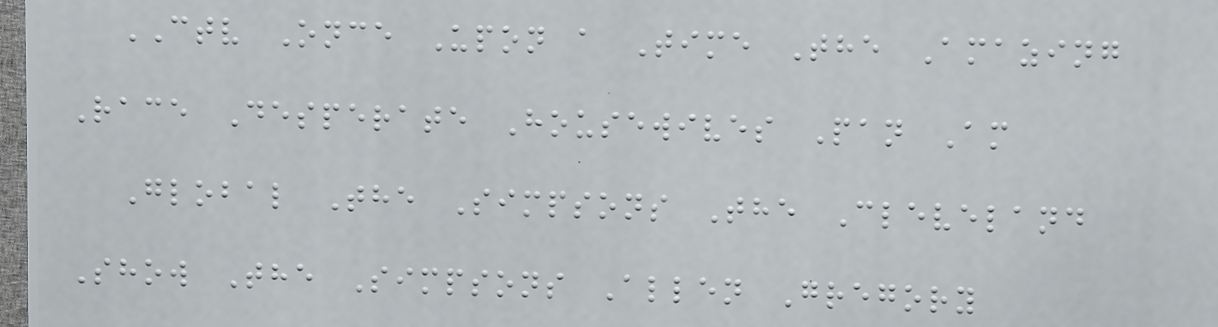CTV Once Upon a Time The Amazing
Race Desperate Housewives Pan Am
Global The Simpsons The Cleveland
Show The Simpsons Allen Gregory
